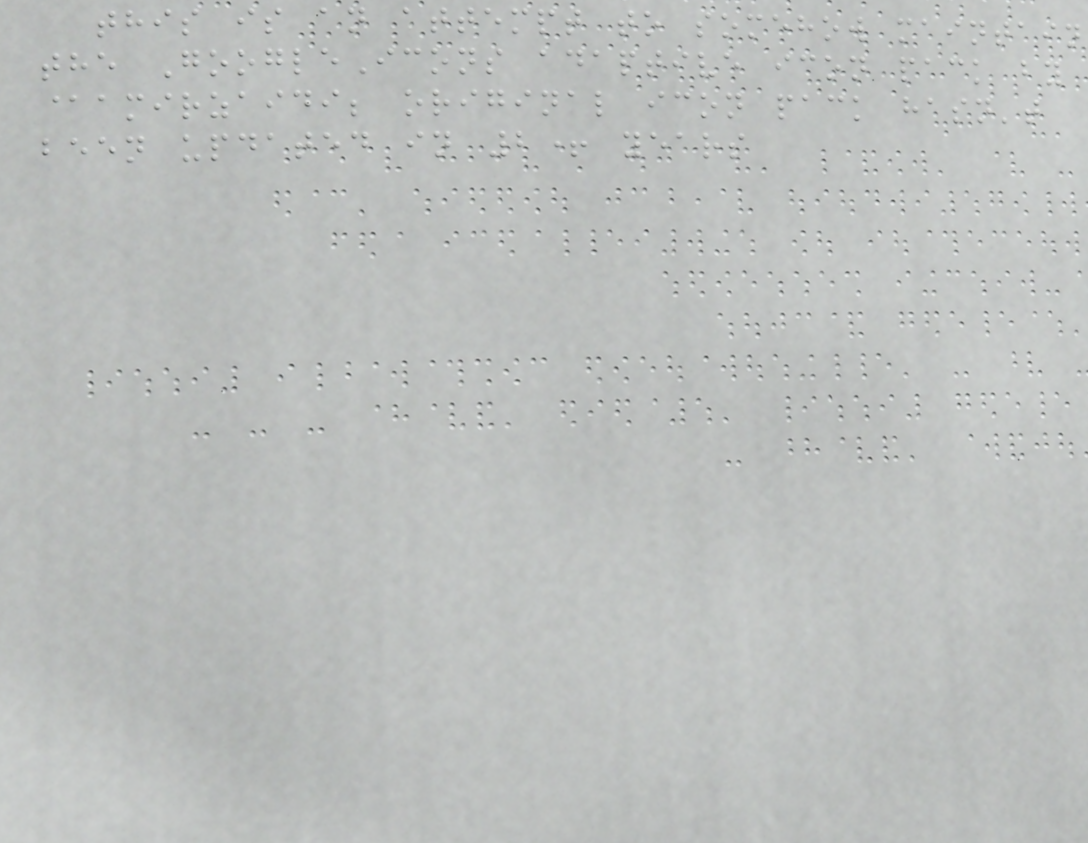this is an attempt to somehow maintain
the GoogleIcons adaptive icon pack by
@amirzaidi; original icon pack hasn't
been updated in 2+ years
